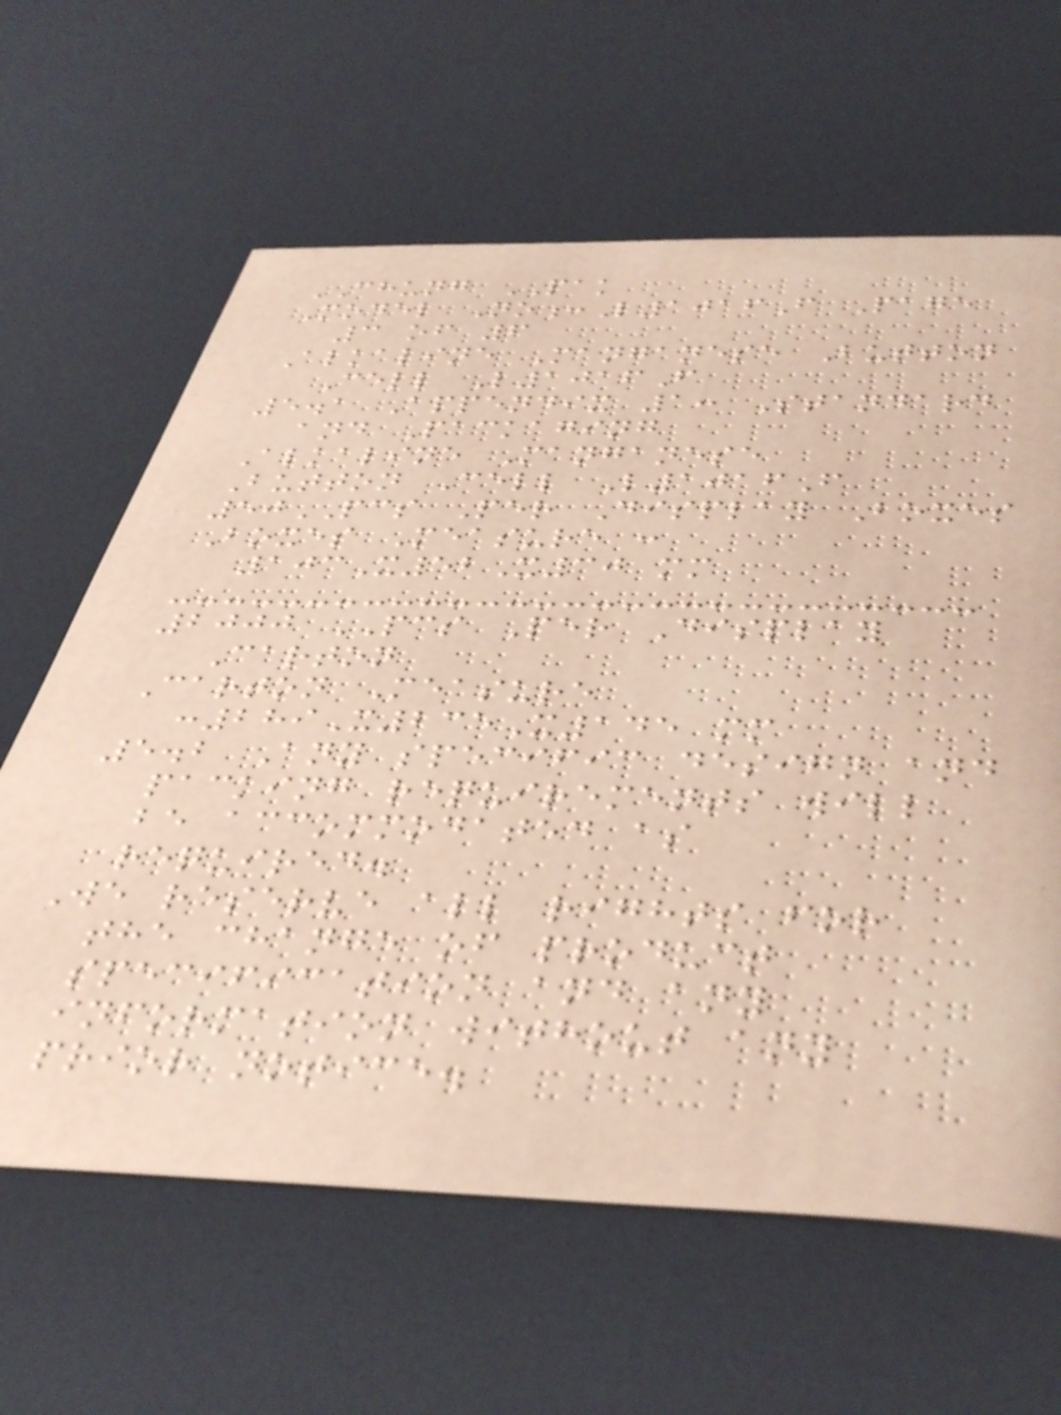CHUNG PAK
Model No:L1016F Page
3 of 6
Alkaline Manganese Button
Cell L1016F
5.1 Appendix 1: Standard
and Packaging
Alkaline Manganese
Button Cell L1016F
50PCS Per Display Boxes
Boxes Measure :
103X52X30 mm
2000 PCS Per Display
Carton
Carton Measure
:289X235X145 mm
5.2 Any specific design and
packing requirements will
be accommodated as
required.
We reserve all rights for
the change of product
specification and any
information without any
prior notice.
